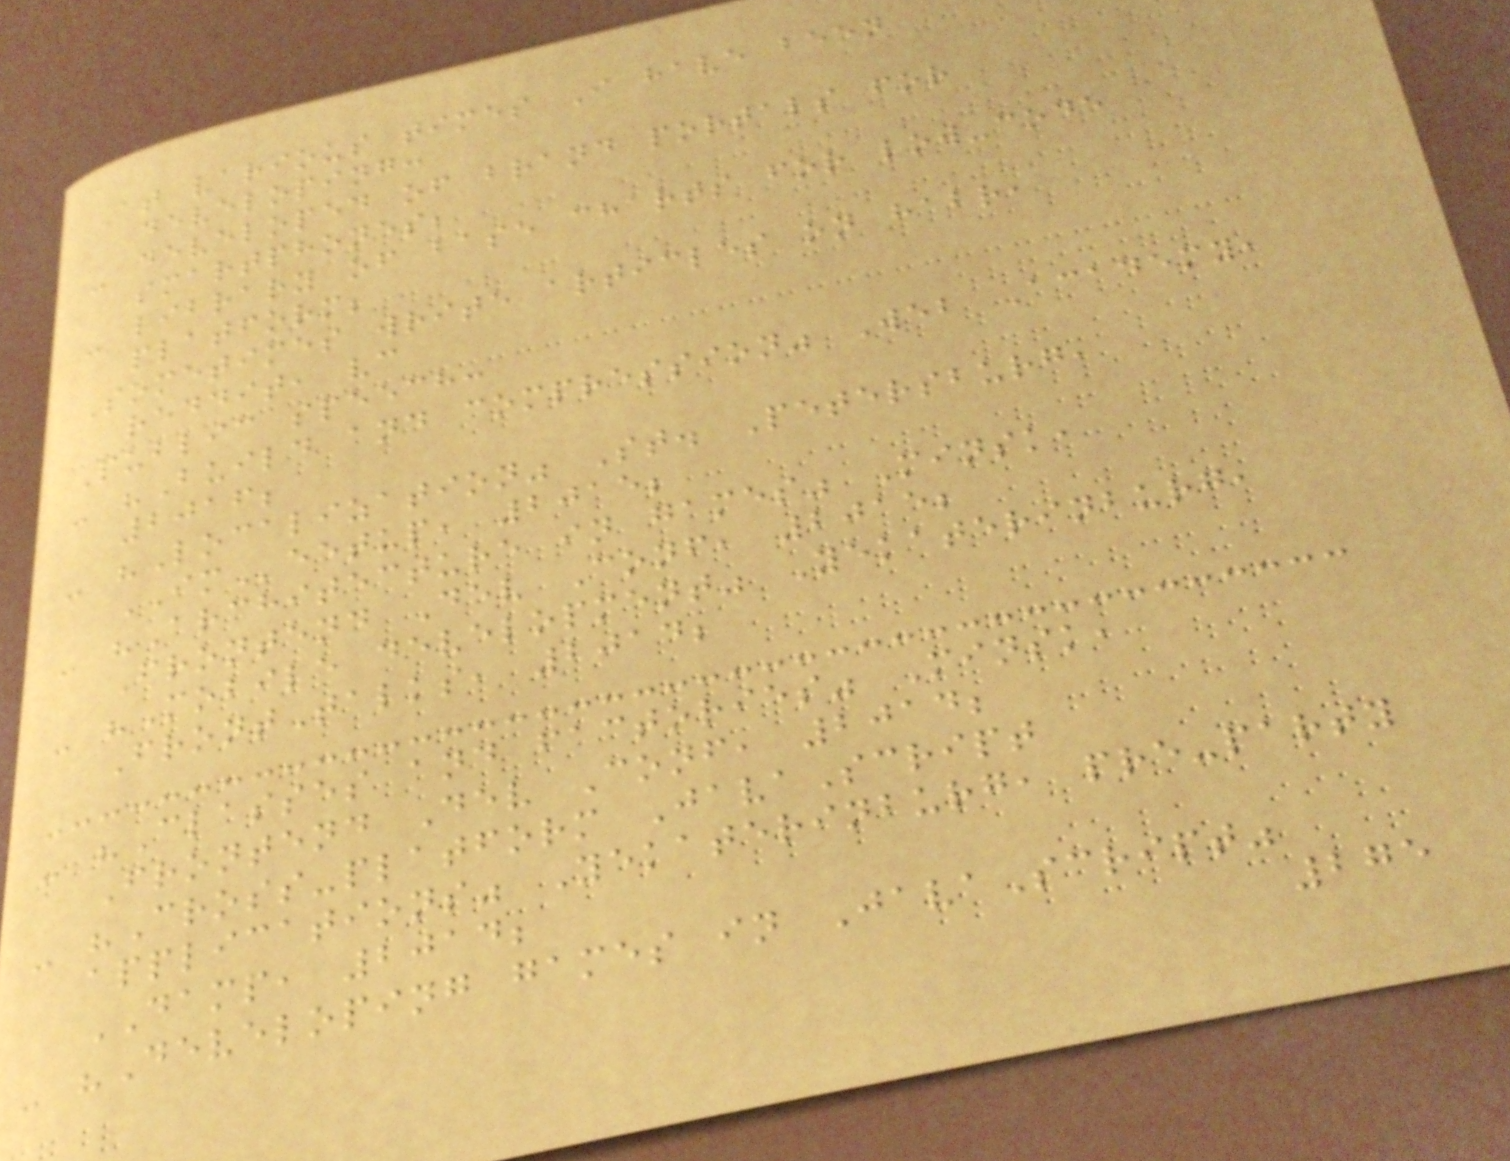At various times I have been
developing:
- developed of brand portals for
smartphones;
- library of base charts for low-code
platform;
Sometimes write articles on habr,
reddit, vc
Public speech:
- "Build and compression" Web Academy,
2016;
- "Localization" St. Petersburg,
IMeetup, 2015;
- "Architecture in games" Minsk,
Frontend Dev Conf, 2015;
- "Mobile development" Yekaterinburg,
FrontTalks, 2014;
- "Classes and factories" Minsk,
Frontend Dev Conf, 2014;
- "Cross-platform JavaScript
applications" Yekaterinburg, pre-party
DAMP, 2014;
- "Developing games in JavaScript"
275
